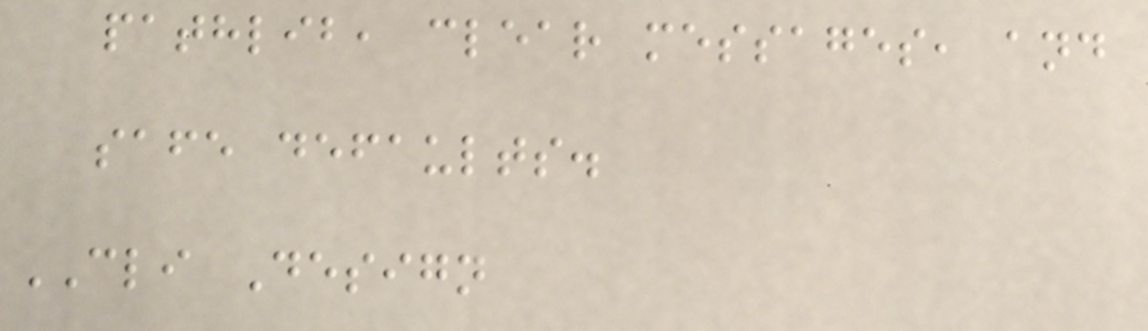pathlib, clear messages, and
safe defaults.
CLI Design
